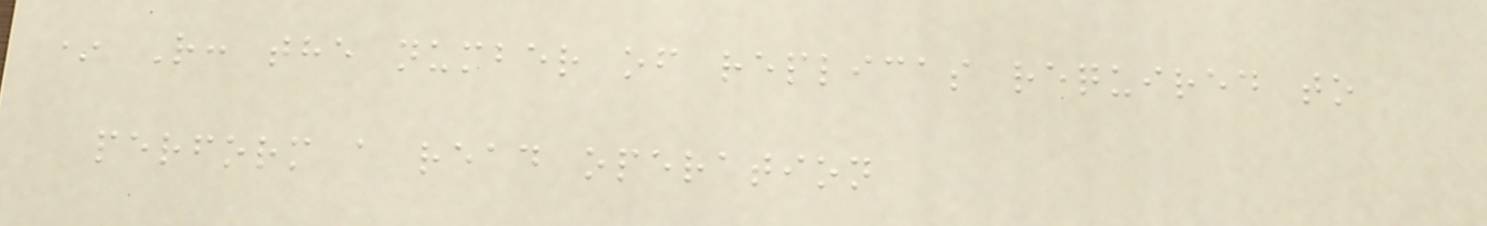* R: the number of replicas required to
perform a read operation
